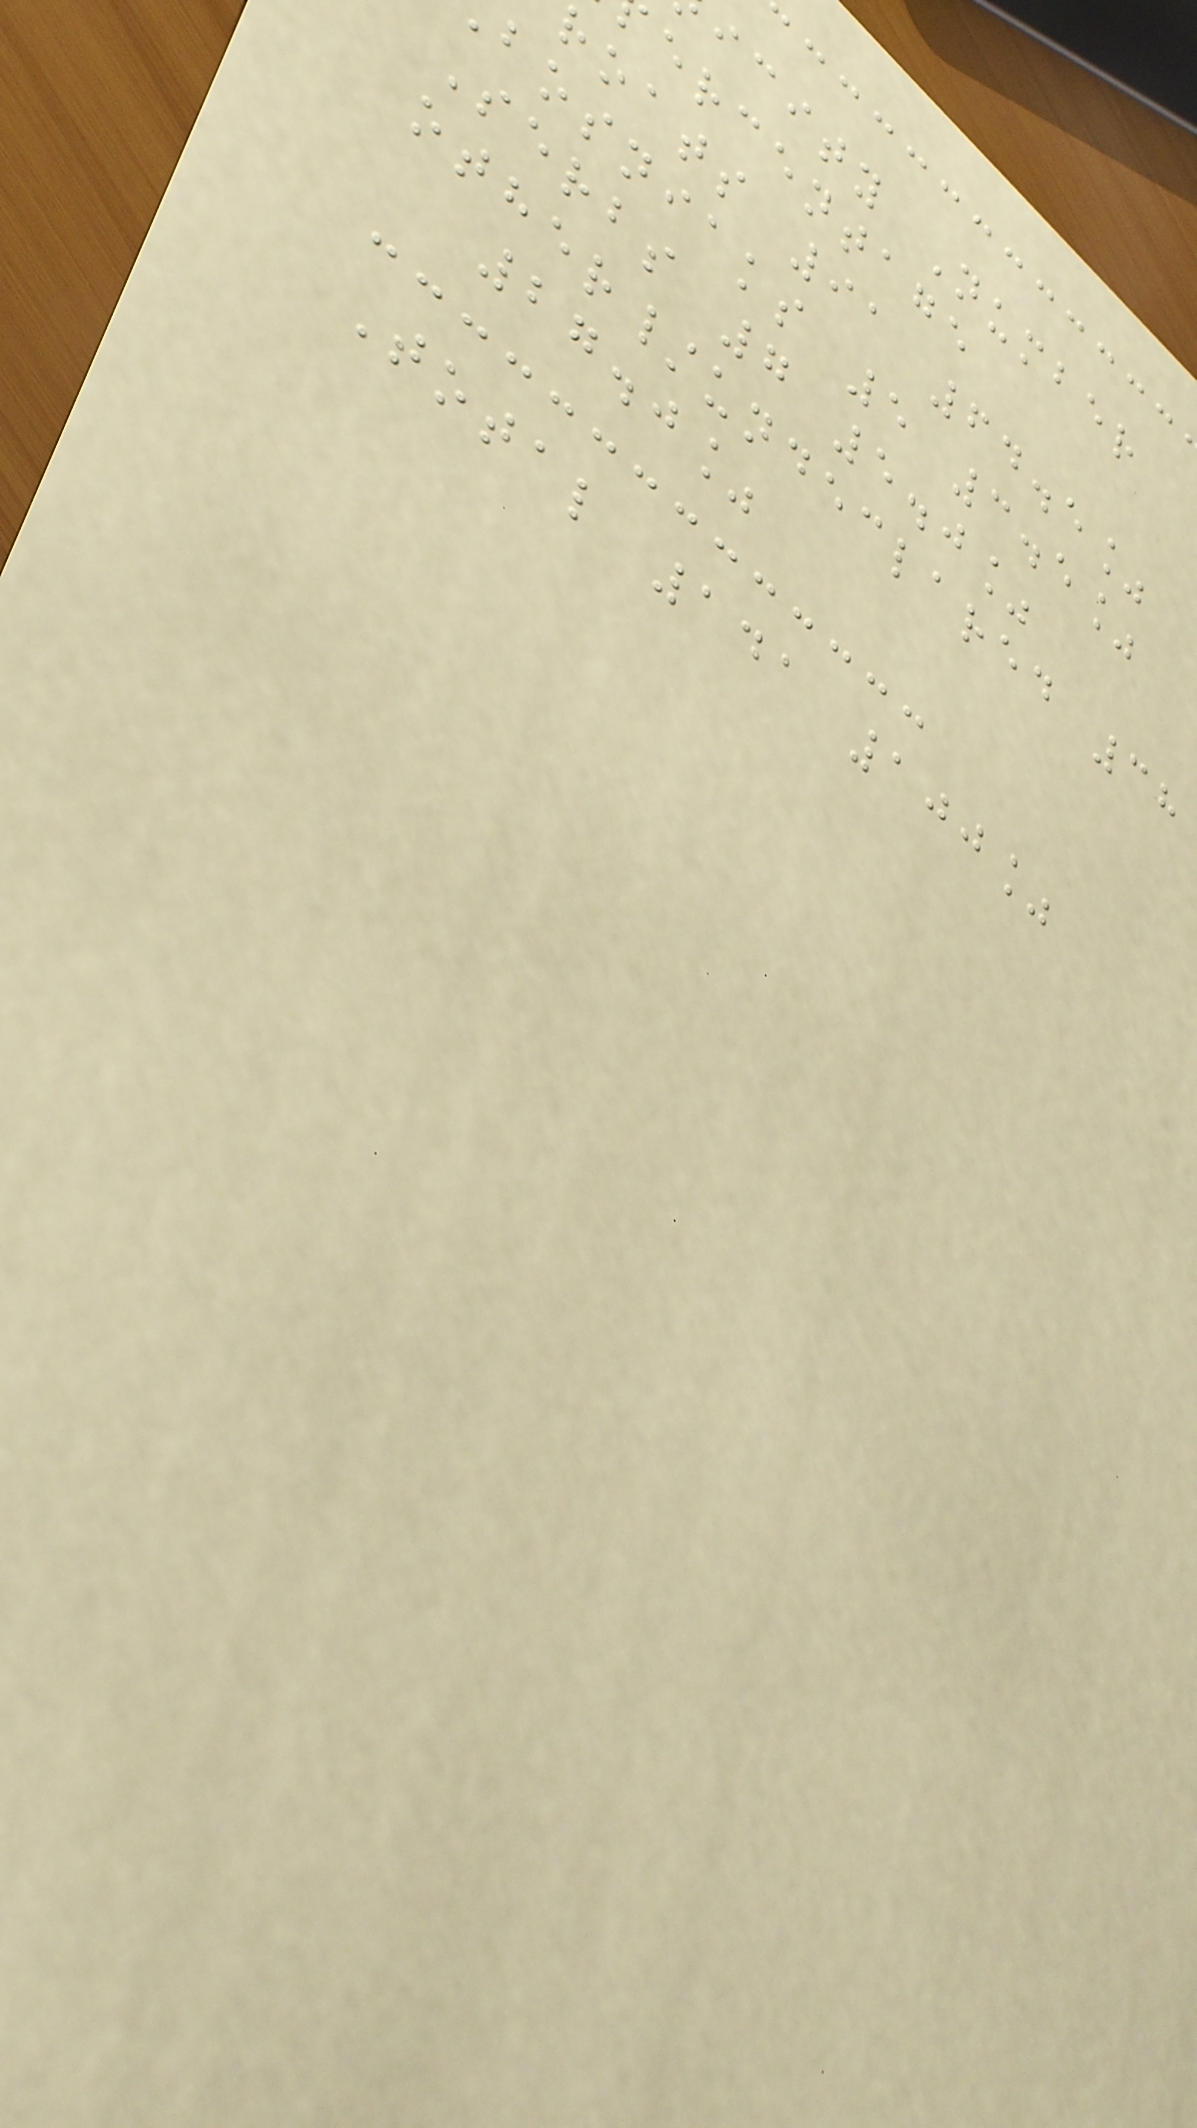icity Number
ercentage
roats 91 64.5%
bosniaks 5 3.5%
Serbs 7 5.0%
other/undeclared 38
27.0%
Total 141 100%
